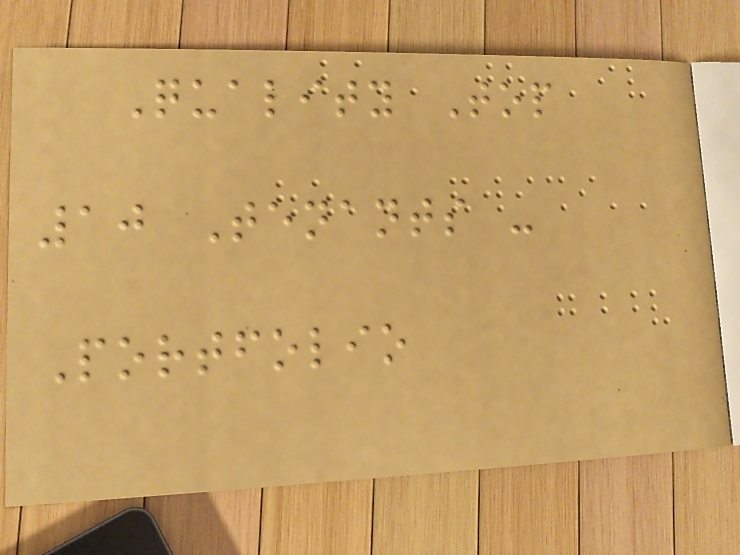Quality Top
10 Tenants -
Portfolio
